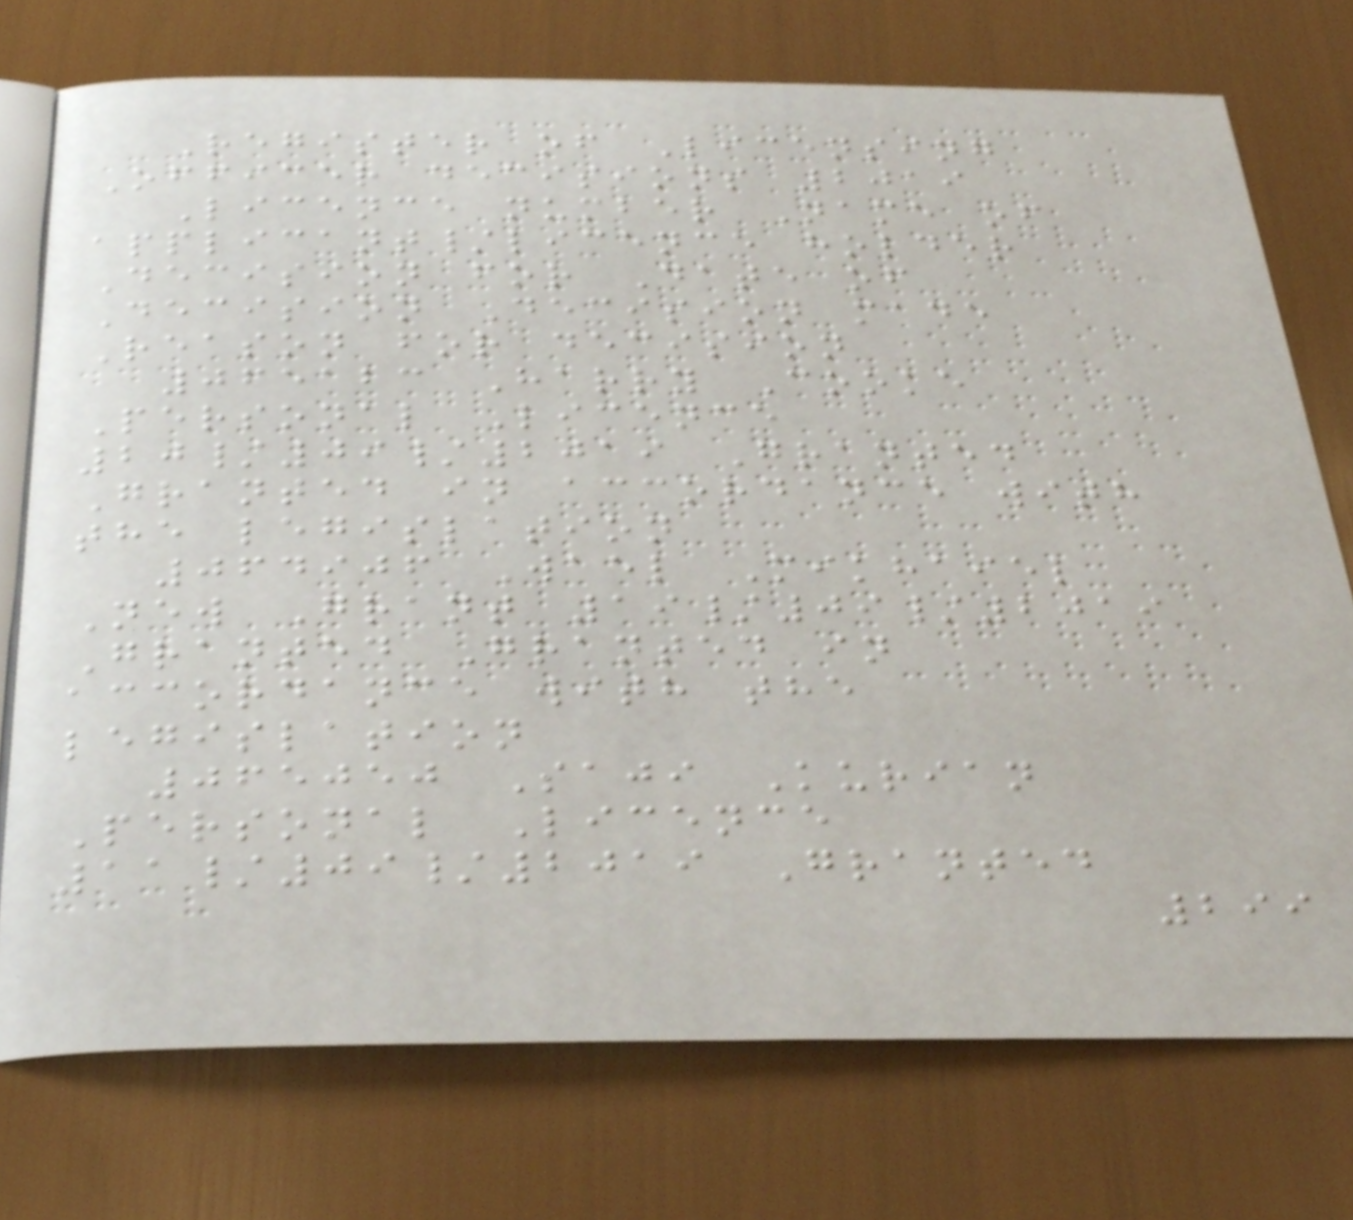Register of Licensing
Officer decisions 2019
Licence number Name of
applicant/licence holder
Decision for Date of
Decision Decision made
Reason for decision
065123 Harry Cooke
Personal Licence
20/09/2019 Granted
Granted in accordance with
the legislation
064906 Wael Mikhaiel
New Grant 19/09/2019
Granted Granted in
accordance with the
legislation
065050 Saji Kurian
Personal Licence
11/09/2019 Granted
299
